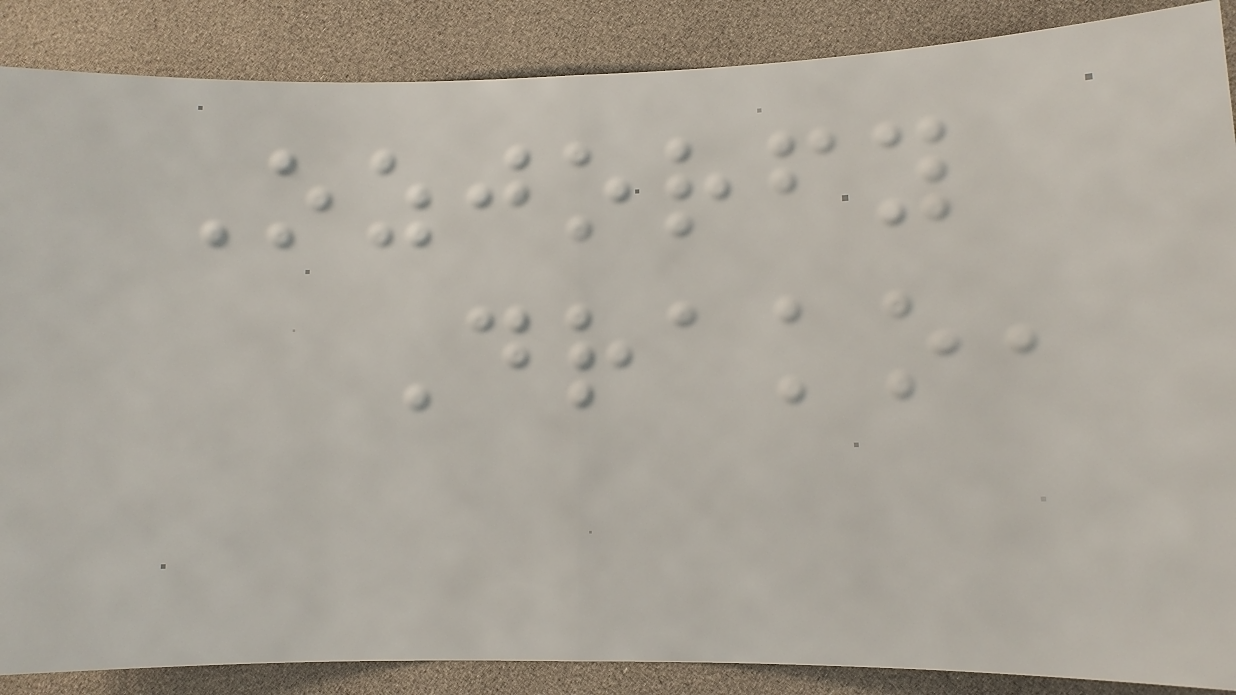Ozjorfy
Drako,
